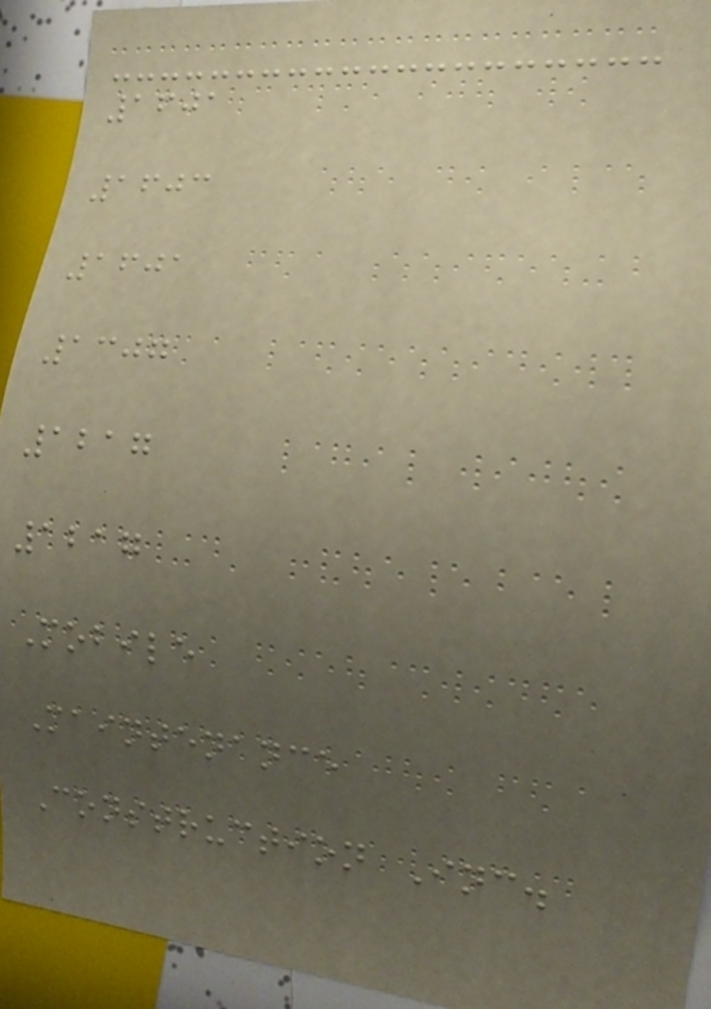1601
1603
1601
1307
1217
1217
Mobile
Maintenance
Construction Inc.
